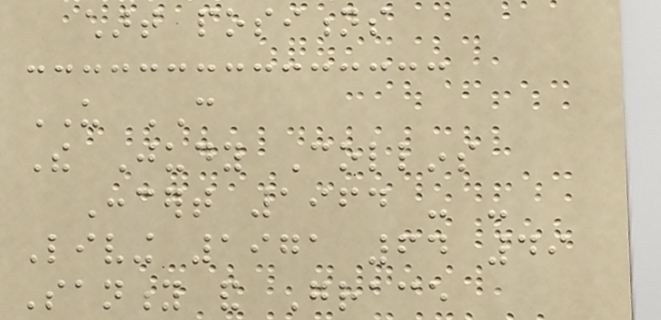chart positions
US CAN
The Judy Collins
Concert 1964 - -
Living 1971 64 49
Sanity and Grace
